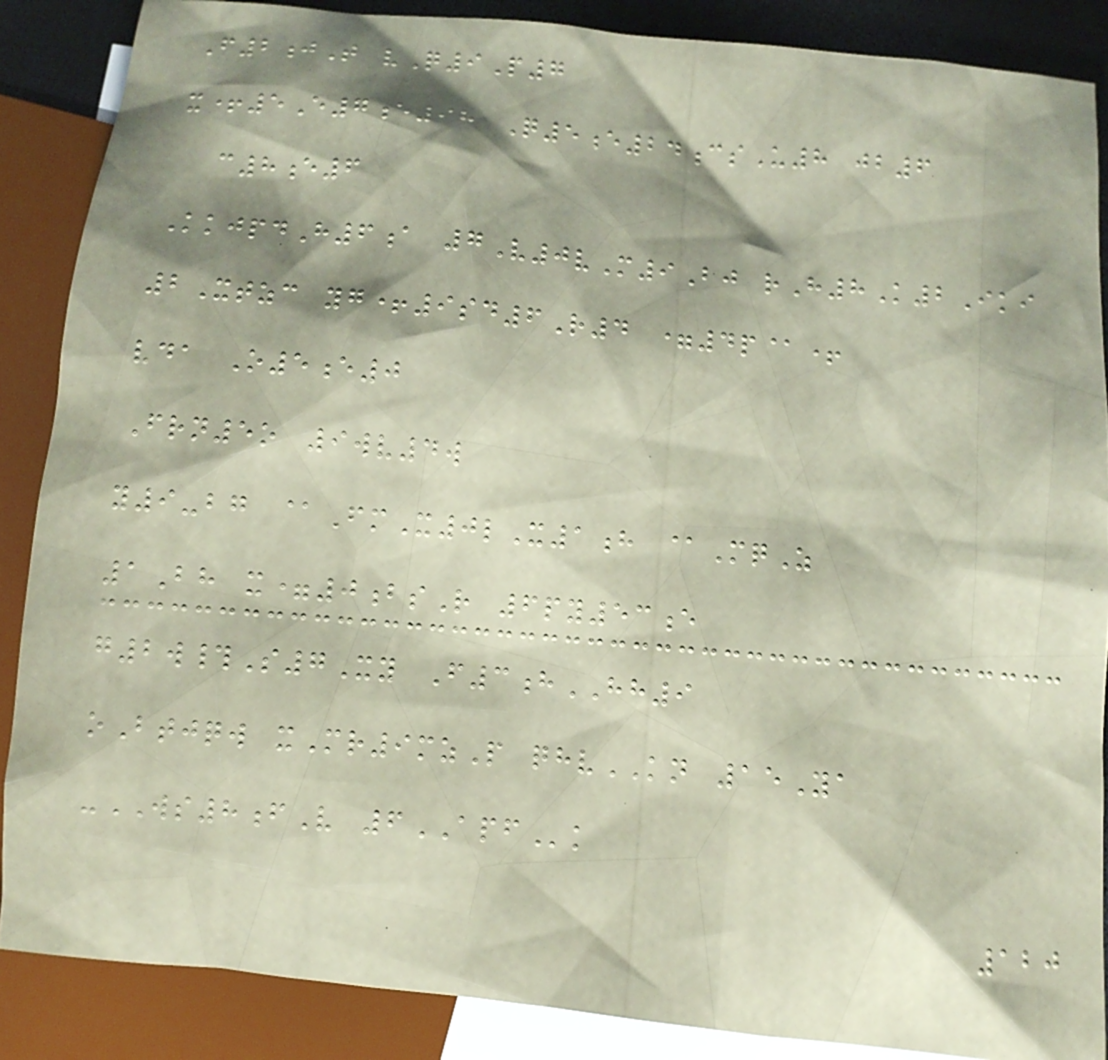F2jT vQ9P7
x+5E7e98 Q5e24csU8 jb6
c8e6
KkjpdH6a 7V0vM9Bj rH8K2Iki
2Xtzc yg+9sd6R4 =4p@+
vda O5e0
Frn5o 9wv4w
y9-bg @FmX0lX1h @MqZ
1Bh x=0bsR 6py53e
g2w#S7Xy F3hHH9
oBtjqw xMr9mzP qhvKN 15Ya
-WS8fV 6APFk
120
